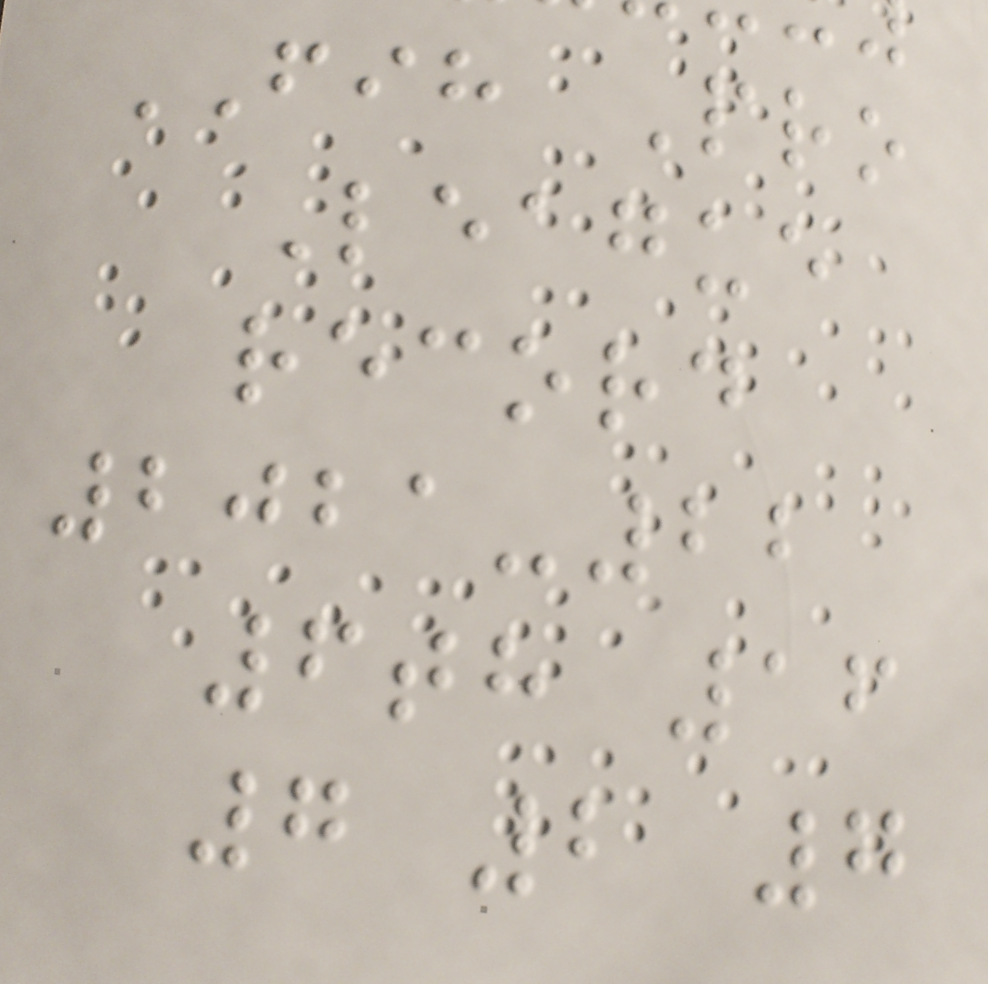FIH Pro
League
record
2021-22
6th 16
7 2 7
